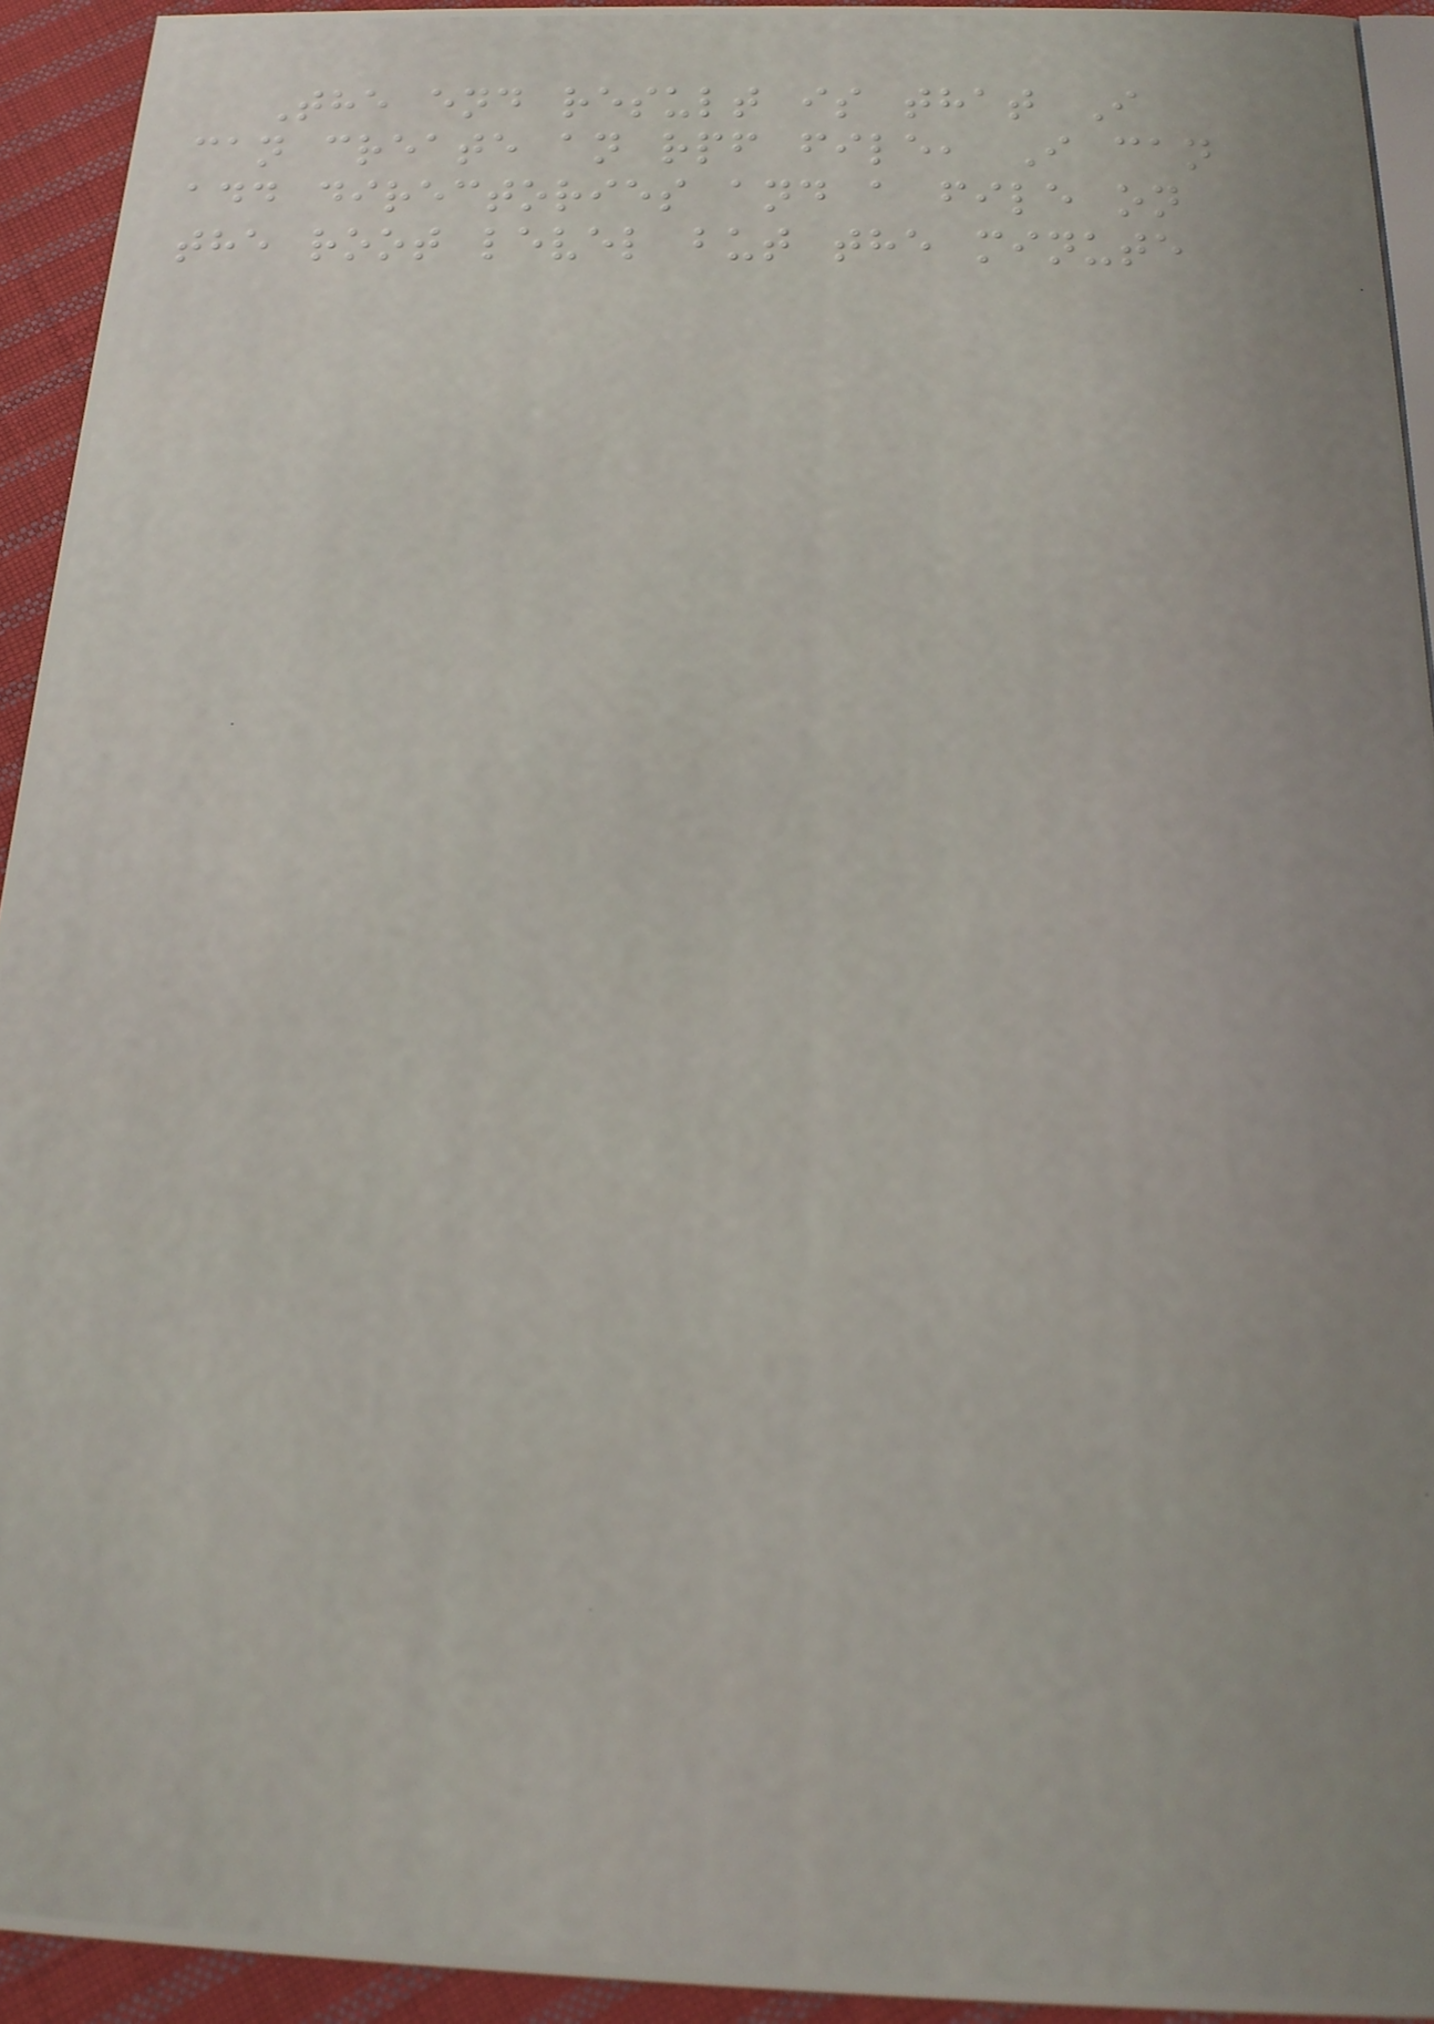The end result is that I
can create an rpf file, I can
add directories and a file on
the root level but the minute
